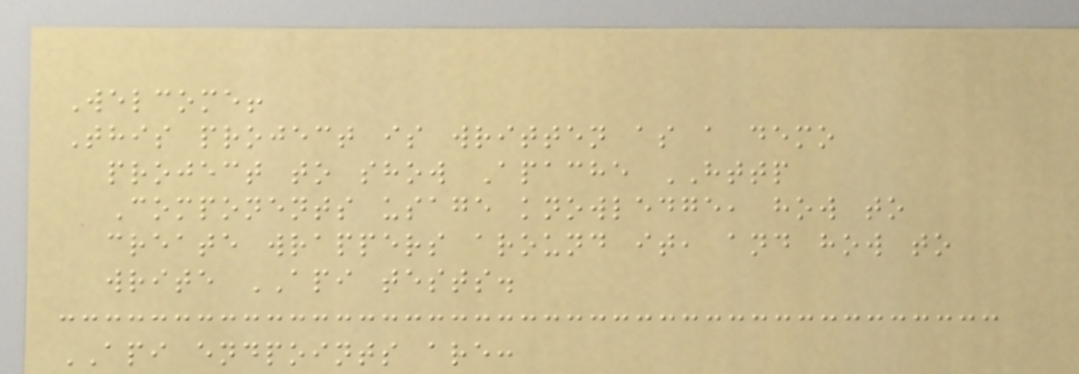Welcome!
This project is written as a demo
project to show Apache HTTP
Components usage knowledge, how to
create wrappers around it, and how to
write API tests.
API endpoints are:
